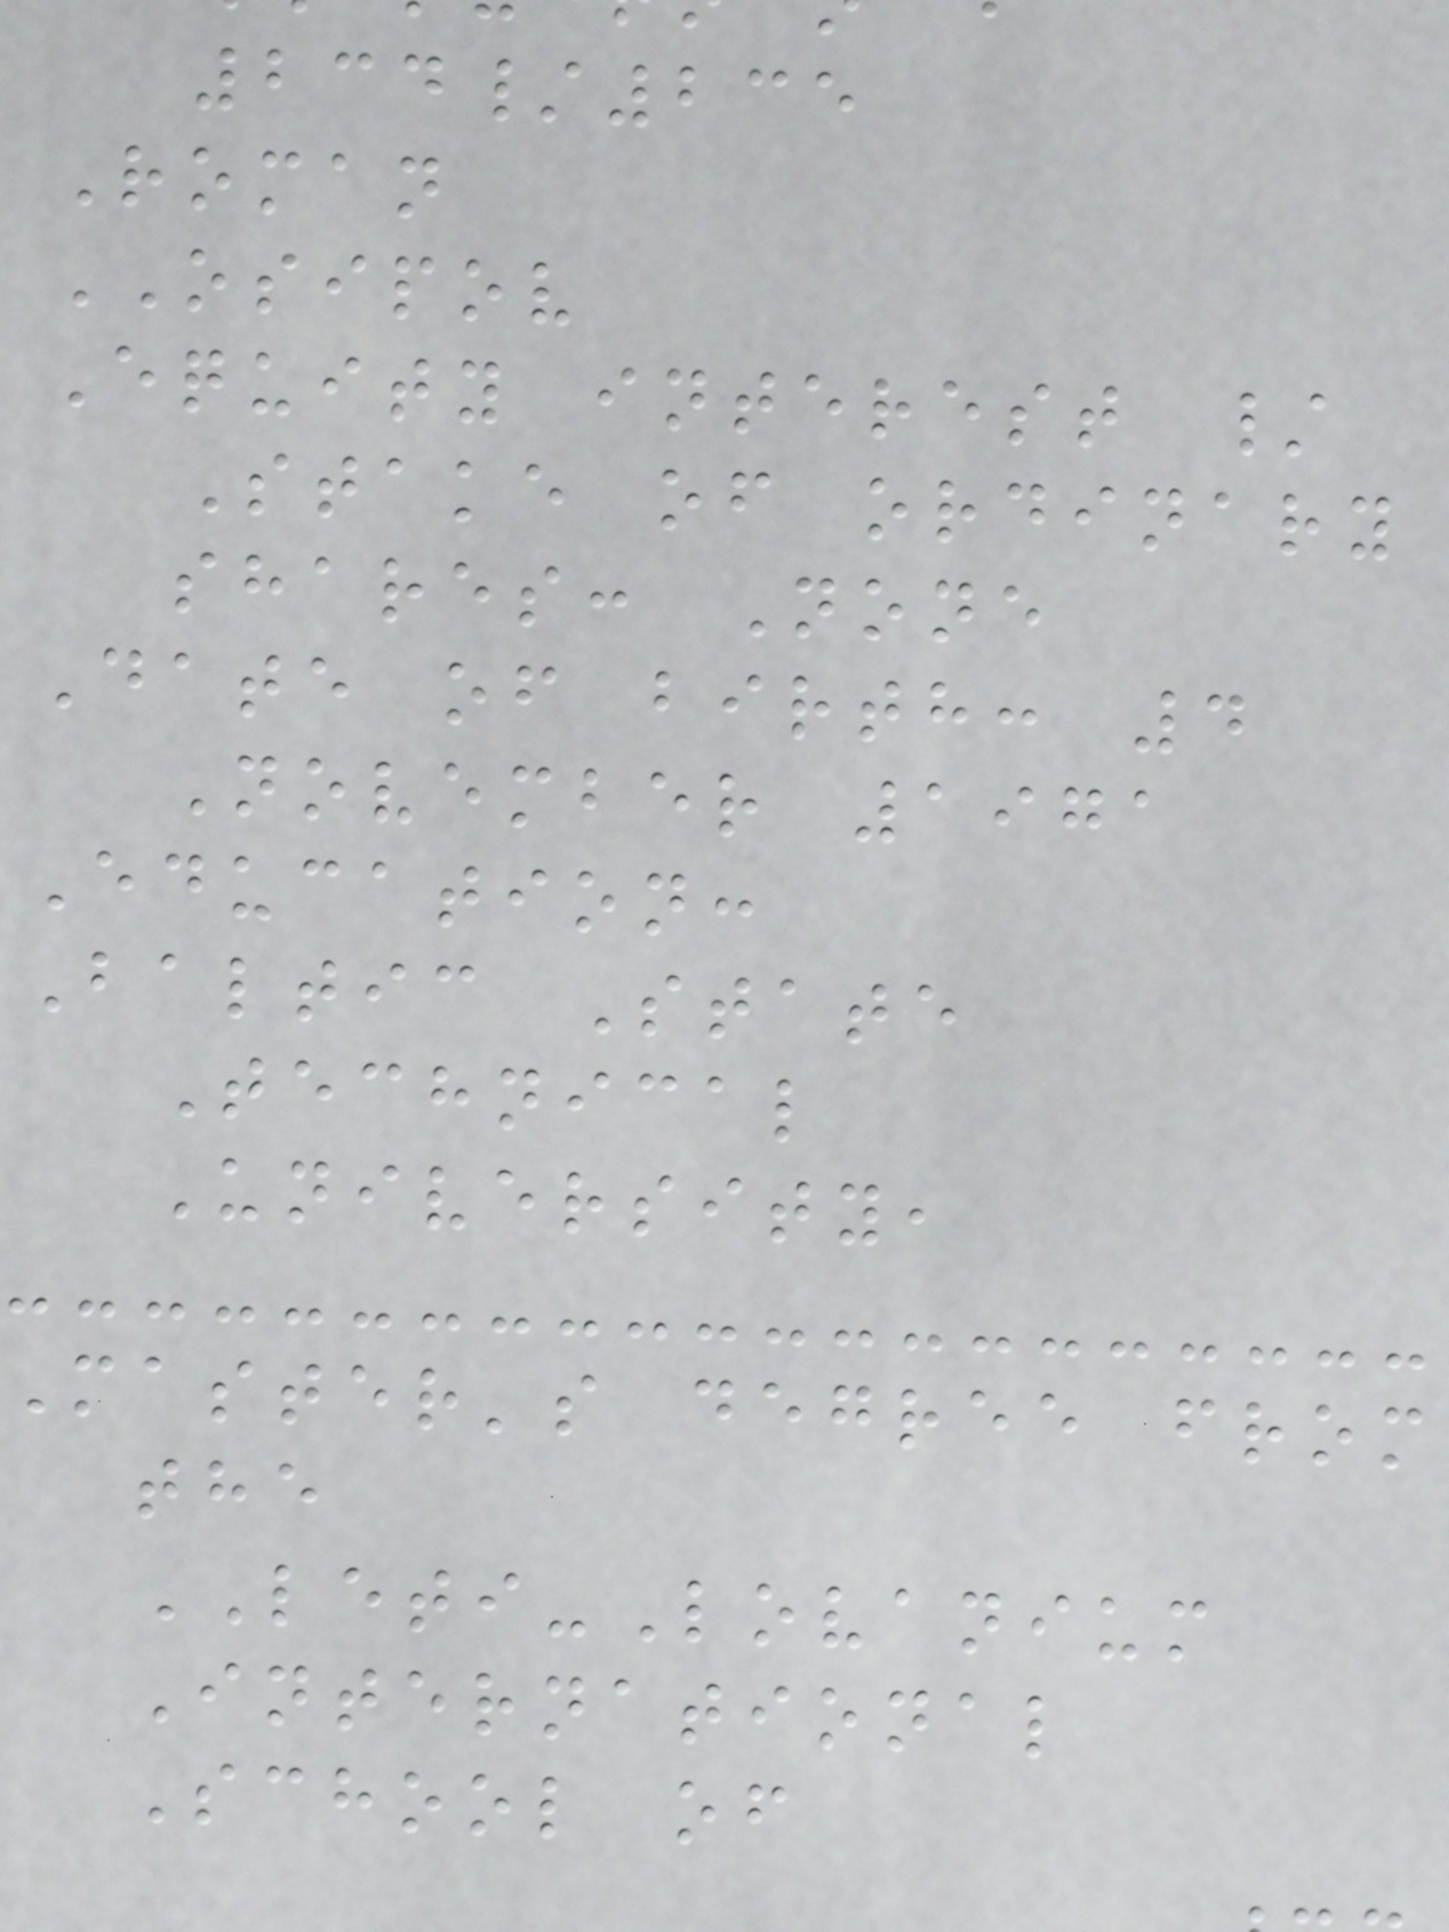234/235
Roman
OSIPOV
Equity interest /
Stake of ordinary
shares: None
Date of birth: 4
November 1971
Education:
Baltic State
Technical
University,
Master's degree from
the
LETI-Lovanium
International
School of
